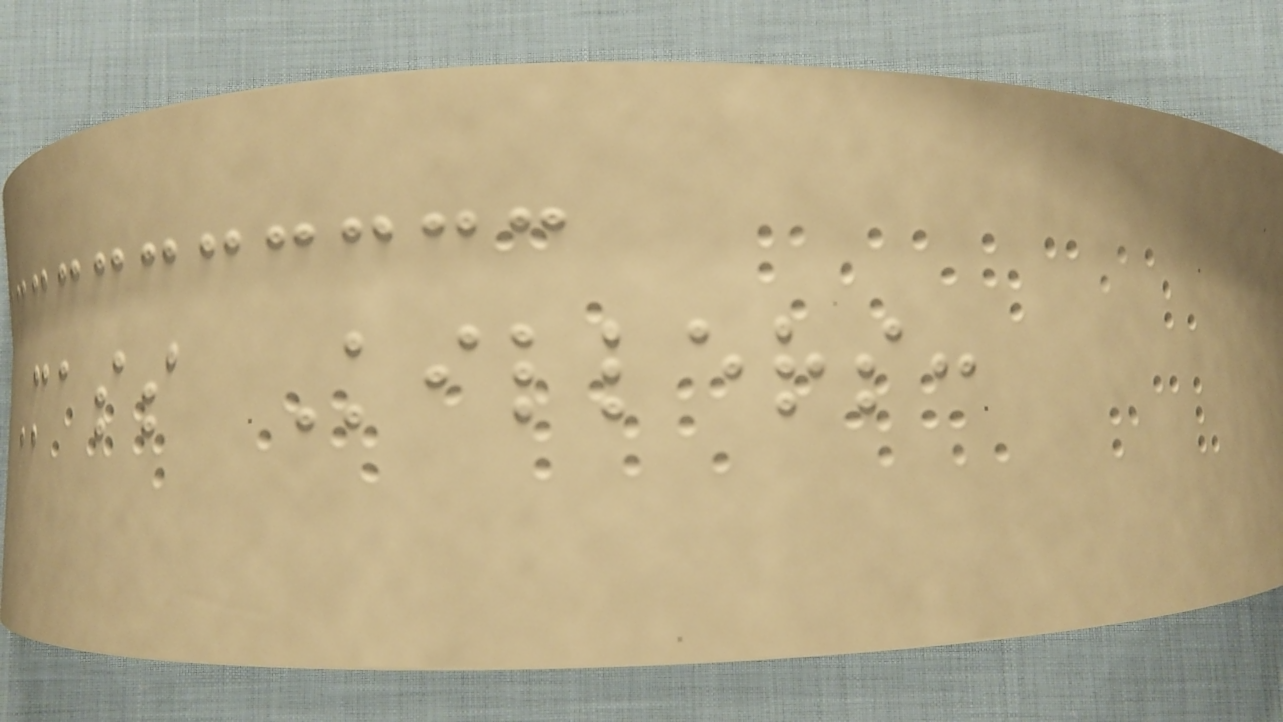Mass Killers:
